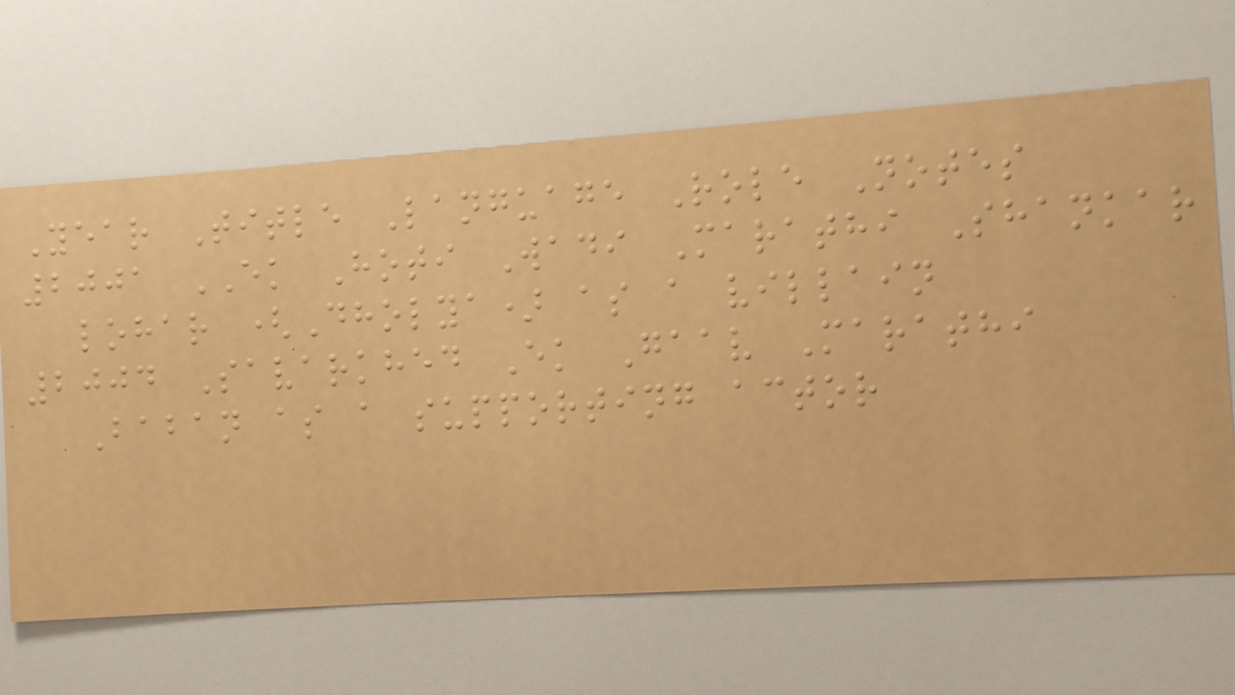Year Title Language Role Notes
2001 EK Hoti Wadi Marathi Shankar
lohar (Dholya) as a villain
2004 Savarkhed Ek Gaav Marathi
Baban as a supporting actor
